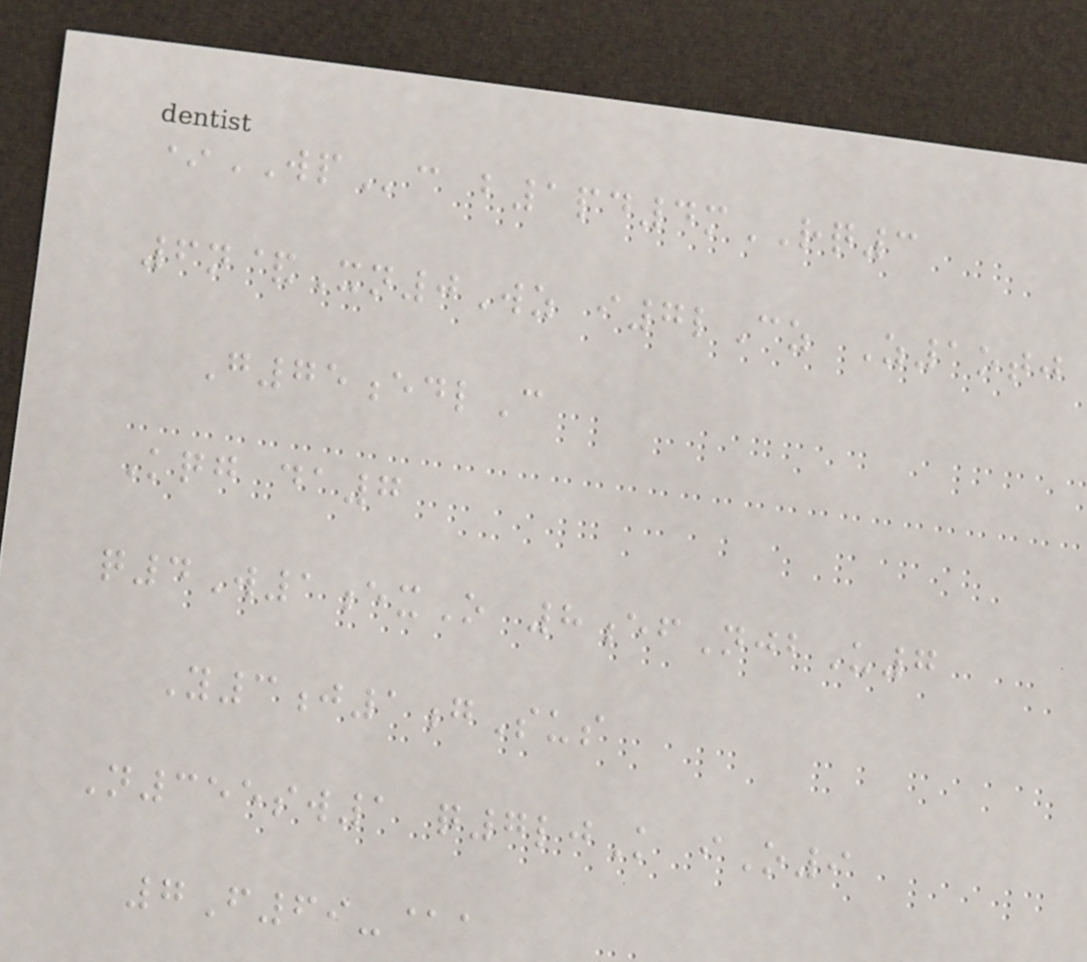*WPc b1pd4mRQ3
6n&Xn0Wz i7lCz Z1otj
G75edlC
Kqg da7
q4W1exO 8efNjbU7
Y3j1gSus
N355sw1 q7ljK iO9
7F69-@a
